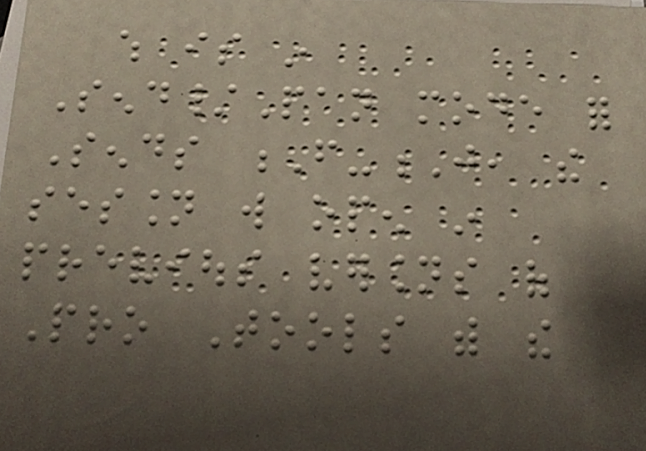which is in
Send/Pan mode for
Sends F-J, the
session will open in
previous versions of
Pro Tools with the
